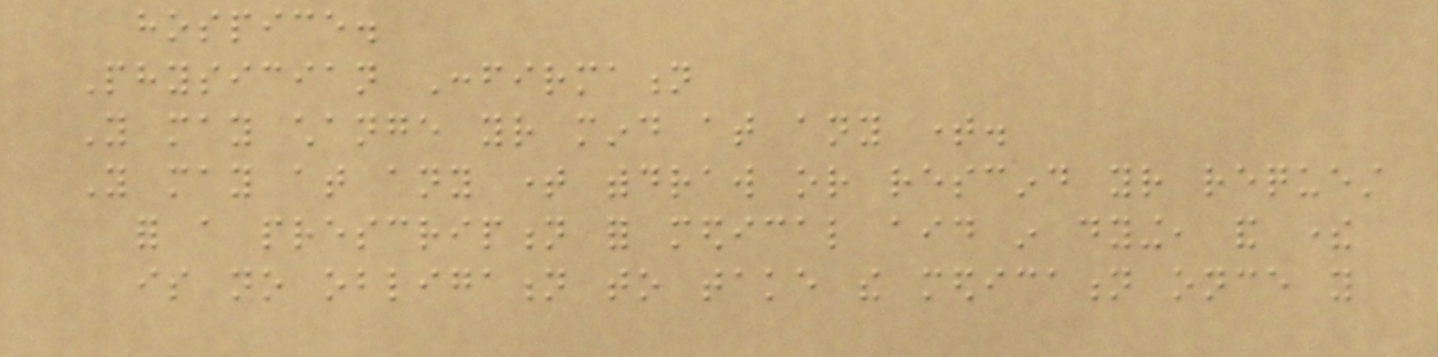hospice.
Physician Confirmation
You may change your mind at any time.
You may at any time withdraw or rescind your request
for a prescription for medical aid in dying, and there
is no obligation to take the medication once you
